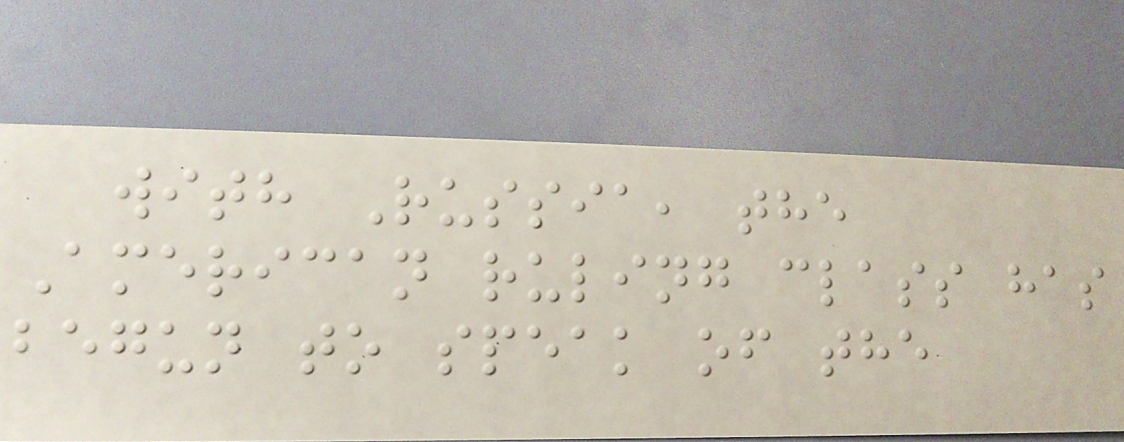with Russia, the
American ruling class has
begun to speak of the
